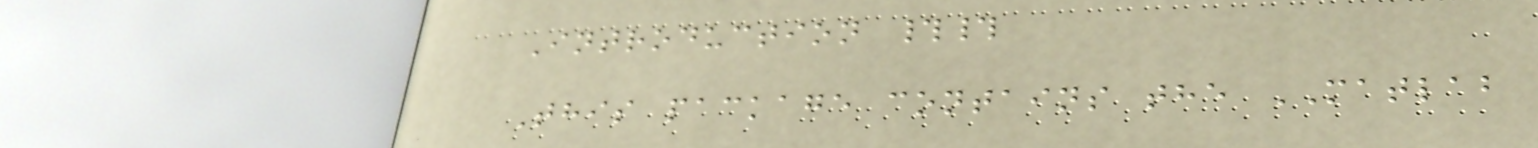Introduction ##
This package contains the MATLAB
